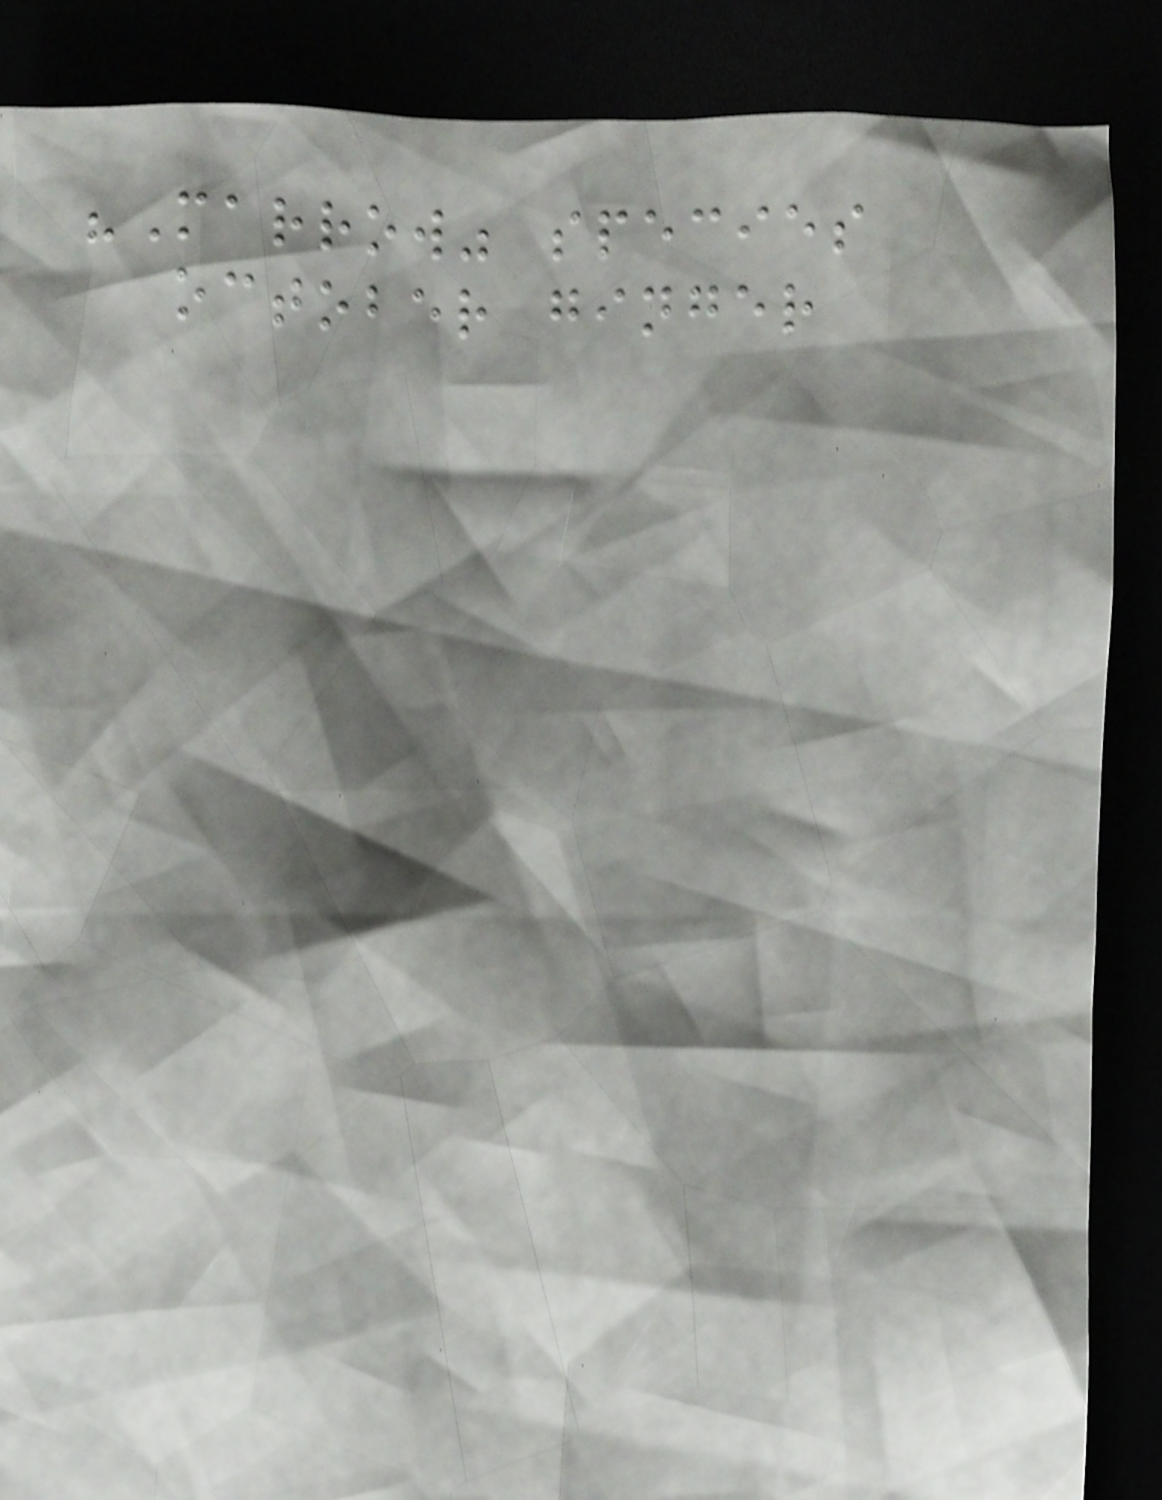"Marrow" species
october ginger
